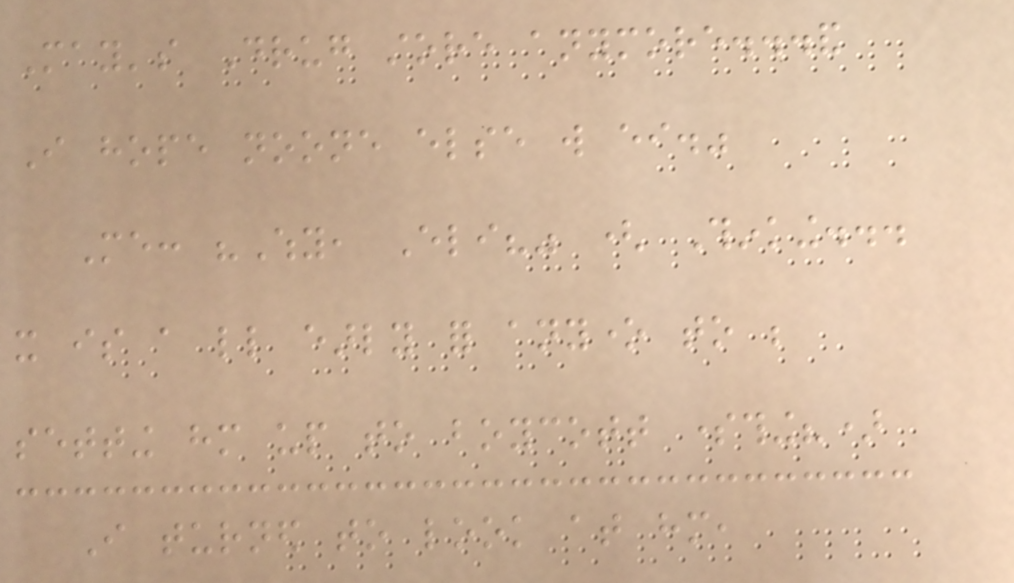May's Drug store anymore...and
I hope noone else will either."
Me: "Why, Eli?" ( Thinking...
it is a little early for anyone to be
setting him up to boycott something?)
I turned to look at him,
